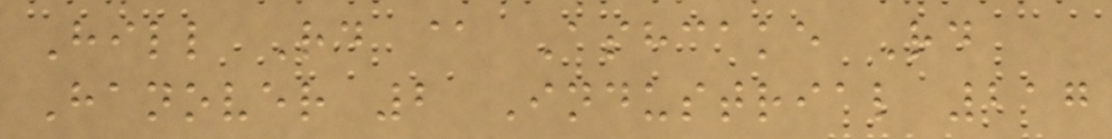Hill Rd @ Ashcake Rd
Hanover 2 Industrial 217
